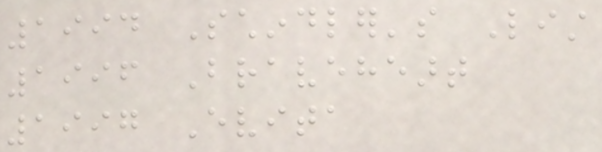1994 Schindler's List
1996 Braveheart
1997 Evita
